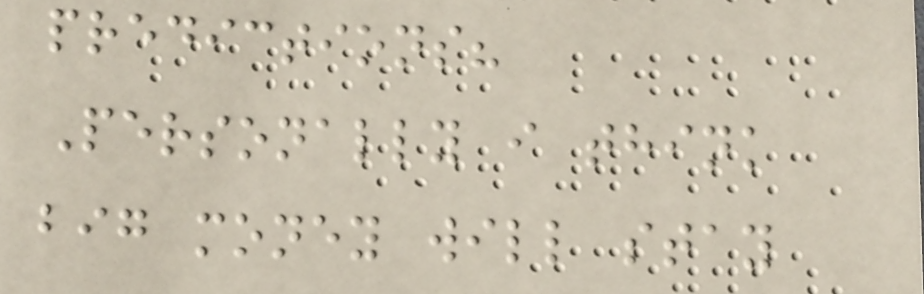predictions?
Personally i think
big money will stay
